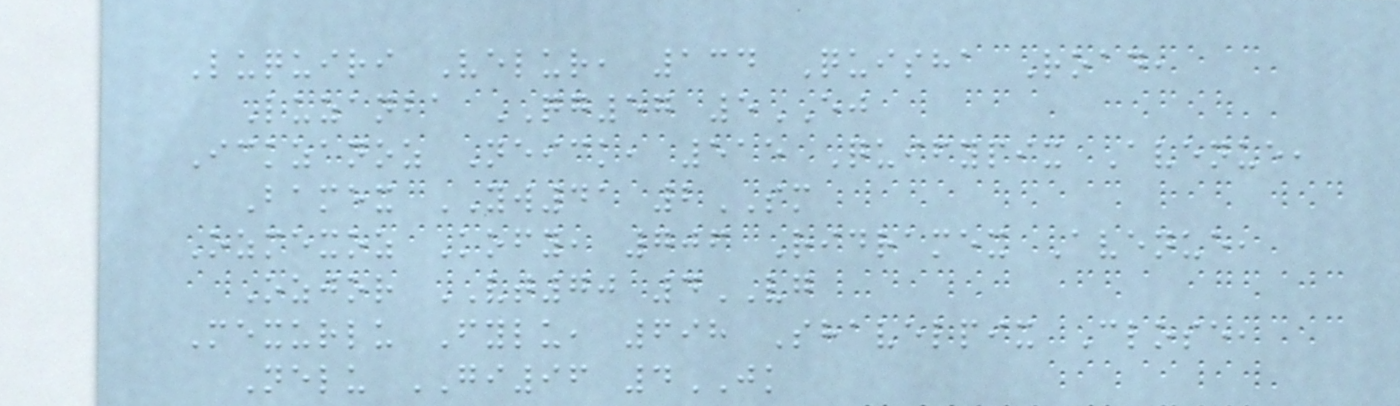Luquiri Velur, 134 Quisha Road,
Luzanba QG57 5EJ
Ickzanoz Neick, 515 Quifypix Avenue,
Bamex YW41 2SM
Ozmexoz Kofy, 706 Ridramex Avenue,
Ozjor VT70 4VG
Mexurlu Fylu, 698 Shavelpix Close,
Nelu GI96 4JK
